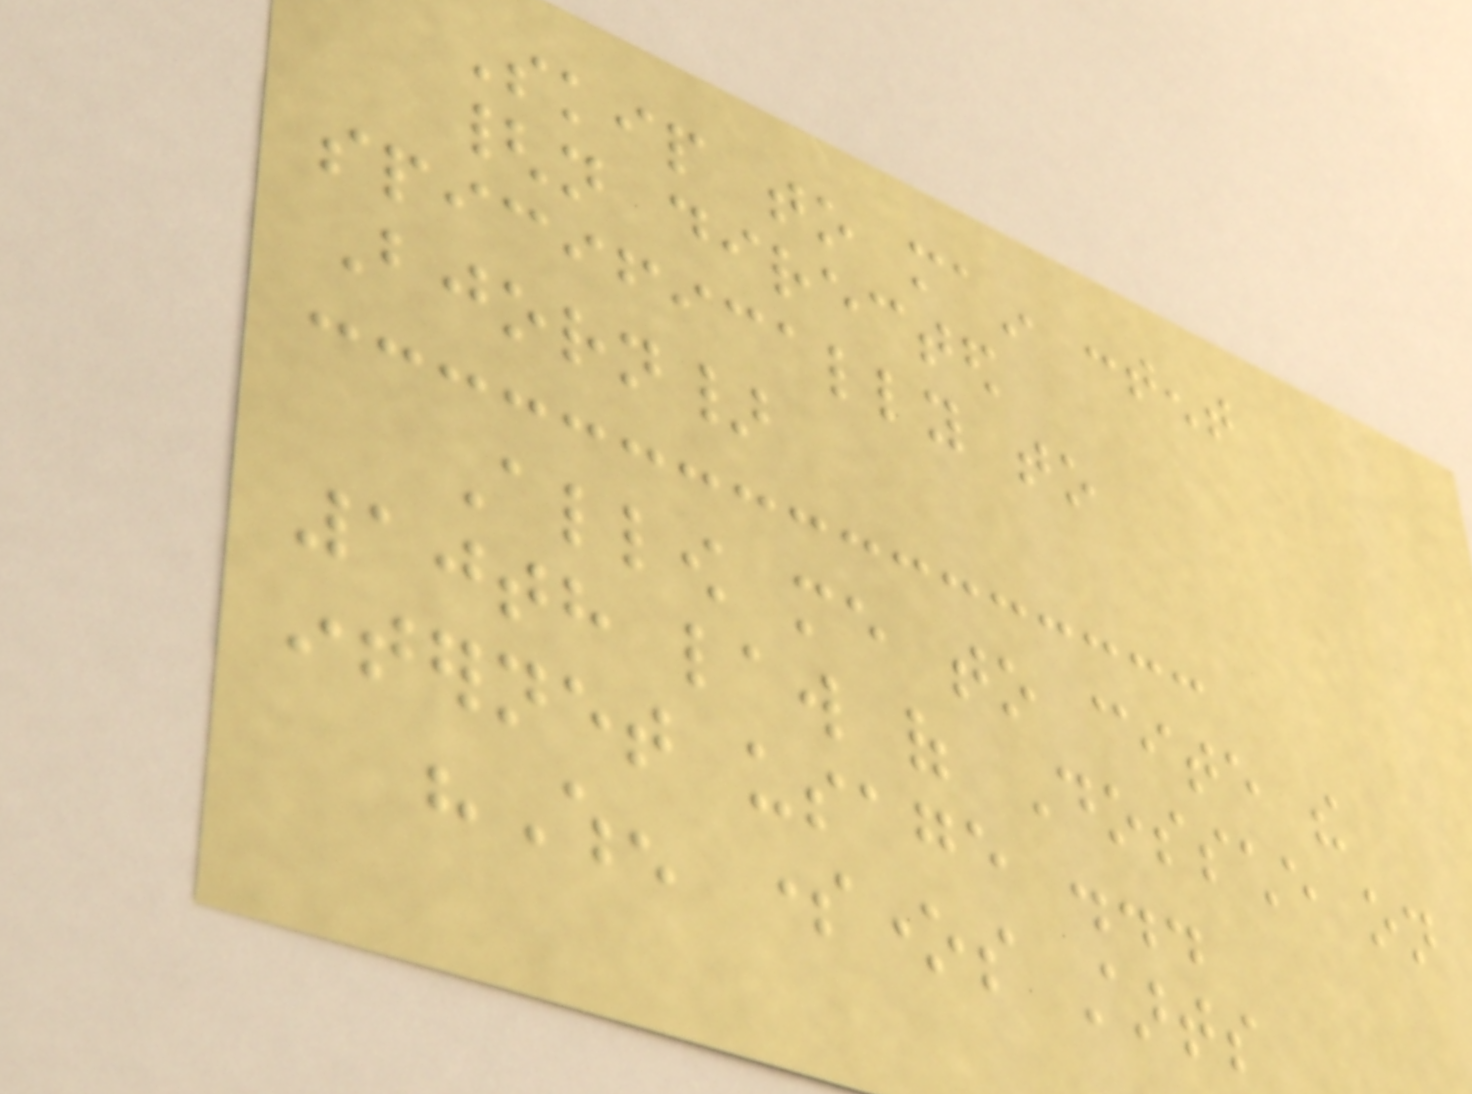Skip to main content
{not directed
spicifically to
Bjorn}
Allow me to cite the
10th law of Dossche on
internet usage ...
"When someones starts
